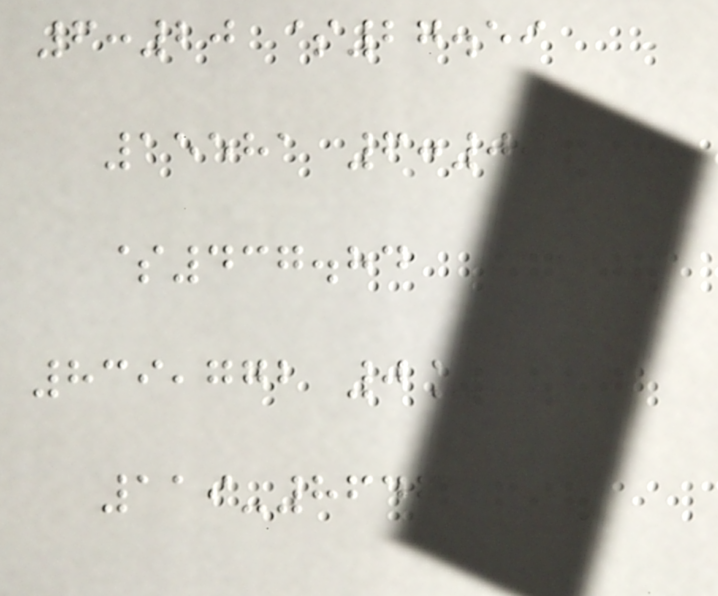6:20 $27.59
15581 6:00
$437.84
839,772 0%
119-8646
